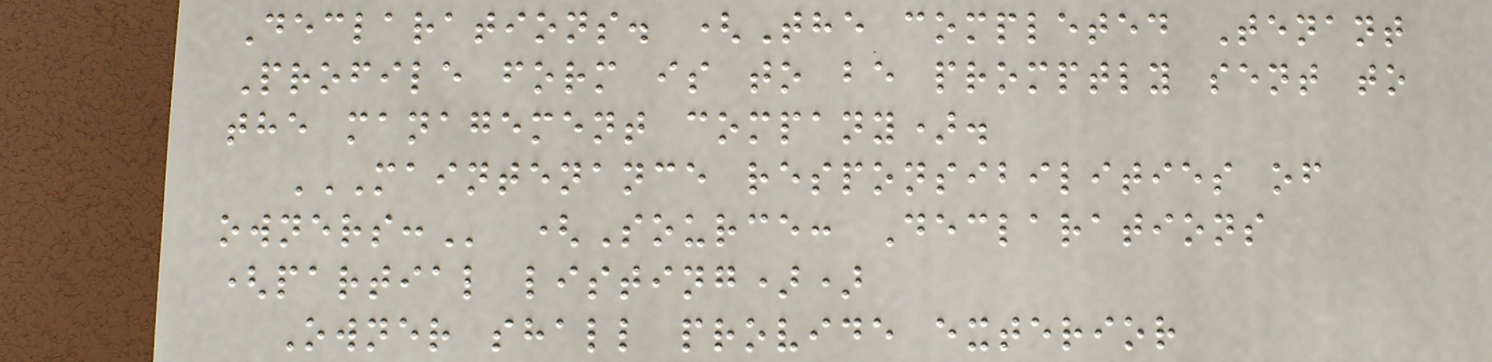Declarations. (The completed Tenant
Profile form is to be promptly sent to
the management company).
MAINTENANCE RESPONSIBILITIES OF
OWNERS: (Source: Declarations
(partial listing))
Owner shall provide exterior
